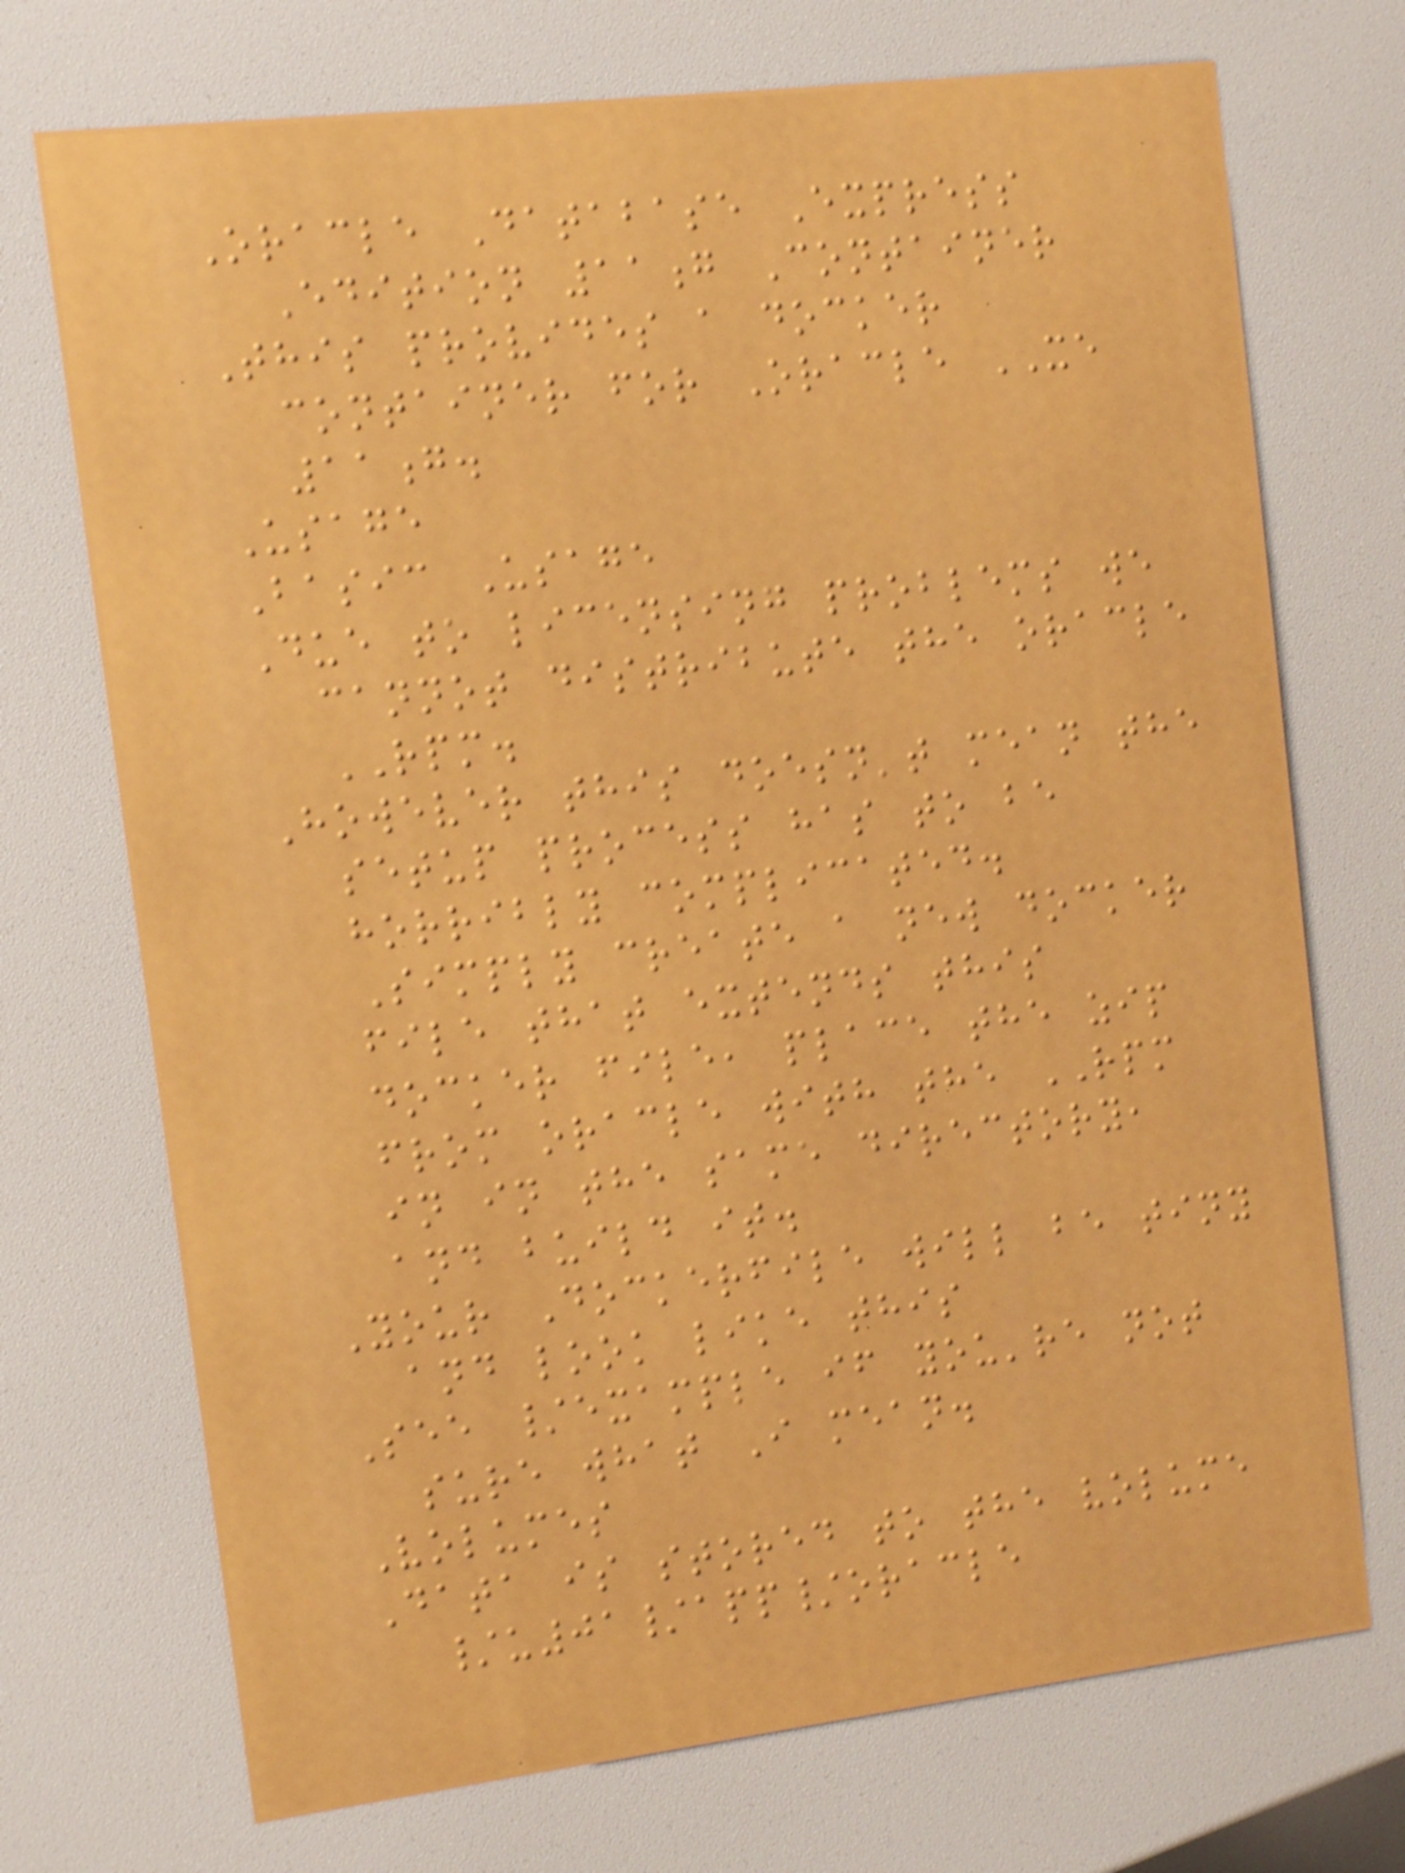Oracle Database Express
Edition 11g Container
This provides a docker
container for Oracle XE
11g.
Usage
Basic Usage
Due to licensing problems we
cannot distribute the oracle
RPM.
However this doesn't mean the
setup process has to be
horribly complicated.
Simply create a new docker
file that extends this
docker file, place the zip
from oracle with the RPM
in in the same directory,
and build it.
Your Dockerfile will be tiny
and look like this
See /example if you're not
sure what I mean.
Volumes
Data is stored to the volume
/u01/app/oracle
